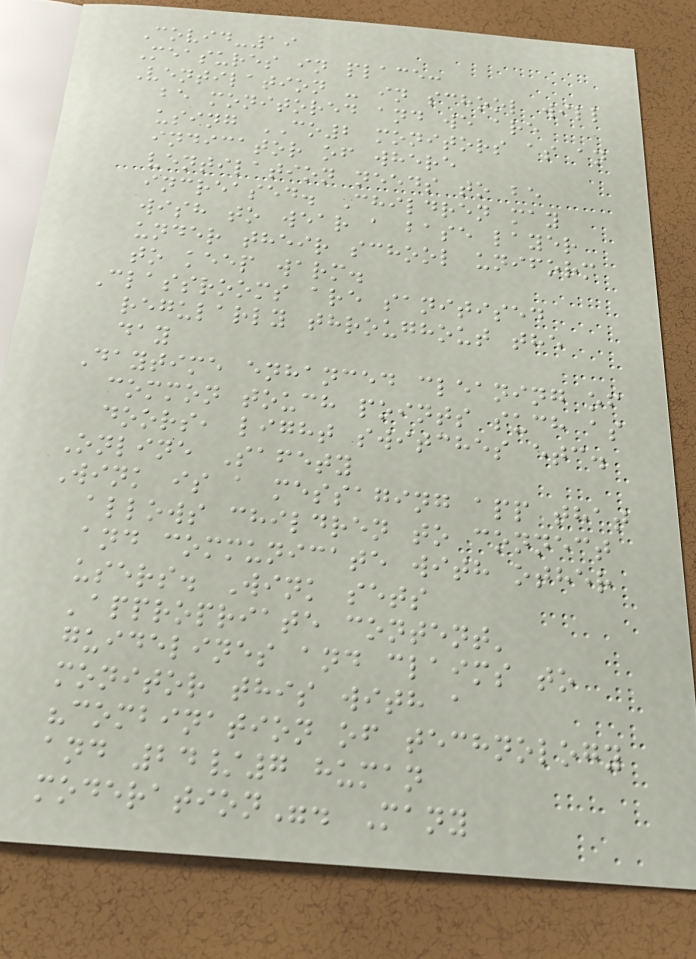Covid-19
Measures in place:
Ventilation - in school will
be monitored and we are
using CO2 monitors as an
indicator of where
ventilation needs to be
increased. Children may
wish to wear a base layer
under their school uniform
to keep warm.
Classrooms are sanitised
regularly throughout the
day
Daytime enhanced cleaning of
common touch points such as
doors, light switches etc.
Online Safety
Wink is a messaging app that
allows children to connect
and communicate with other
users. Wink sets
'appropriate content'
guidelines and claims to
monitor this with a
"combination of technology
and 24/7 human
moderation". Many
